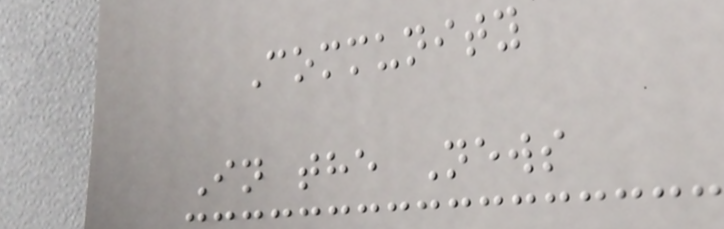Community
In the News
